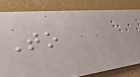To
